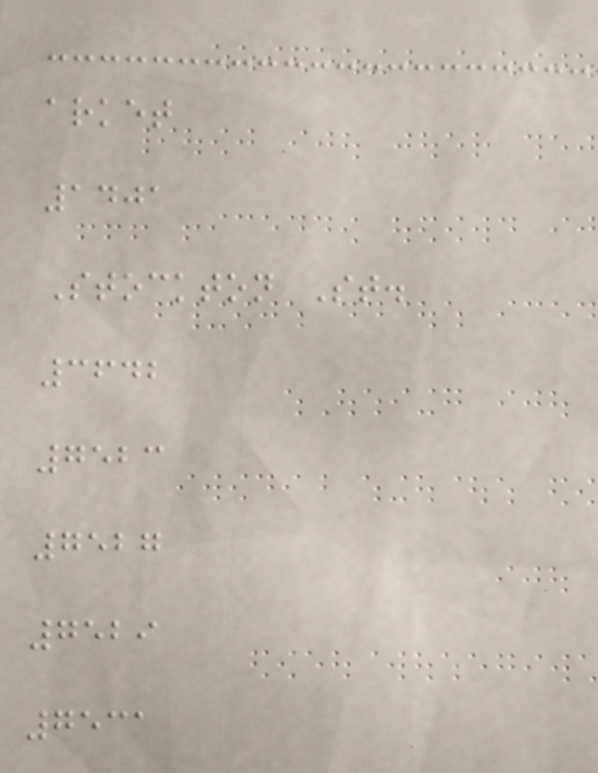arket
1401
Stockton St.
3642
7523
7527
7529
7531
